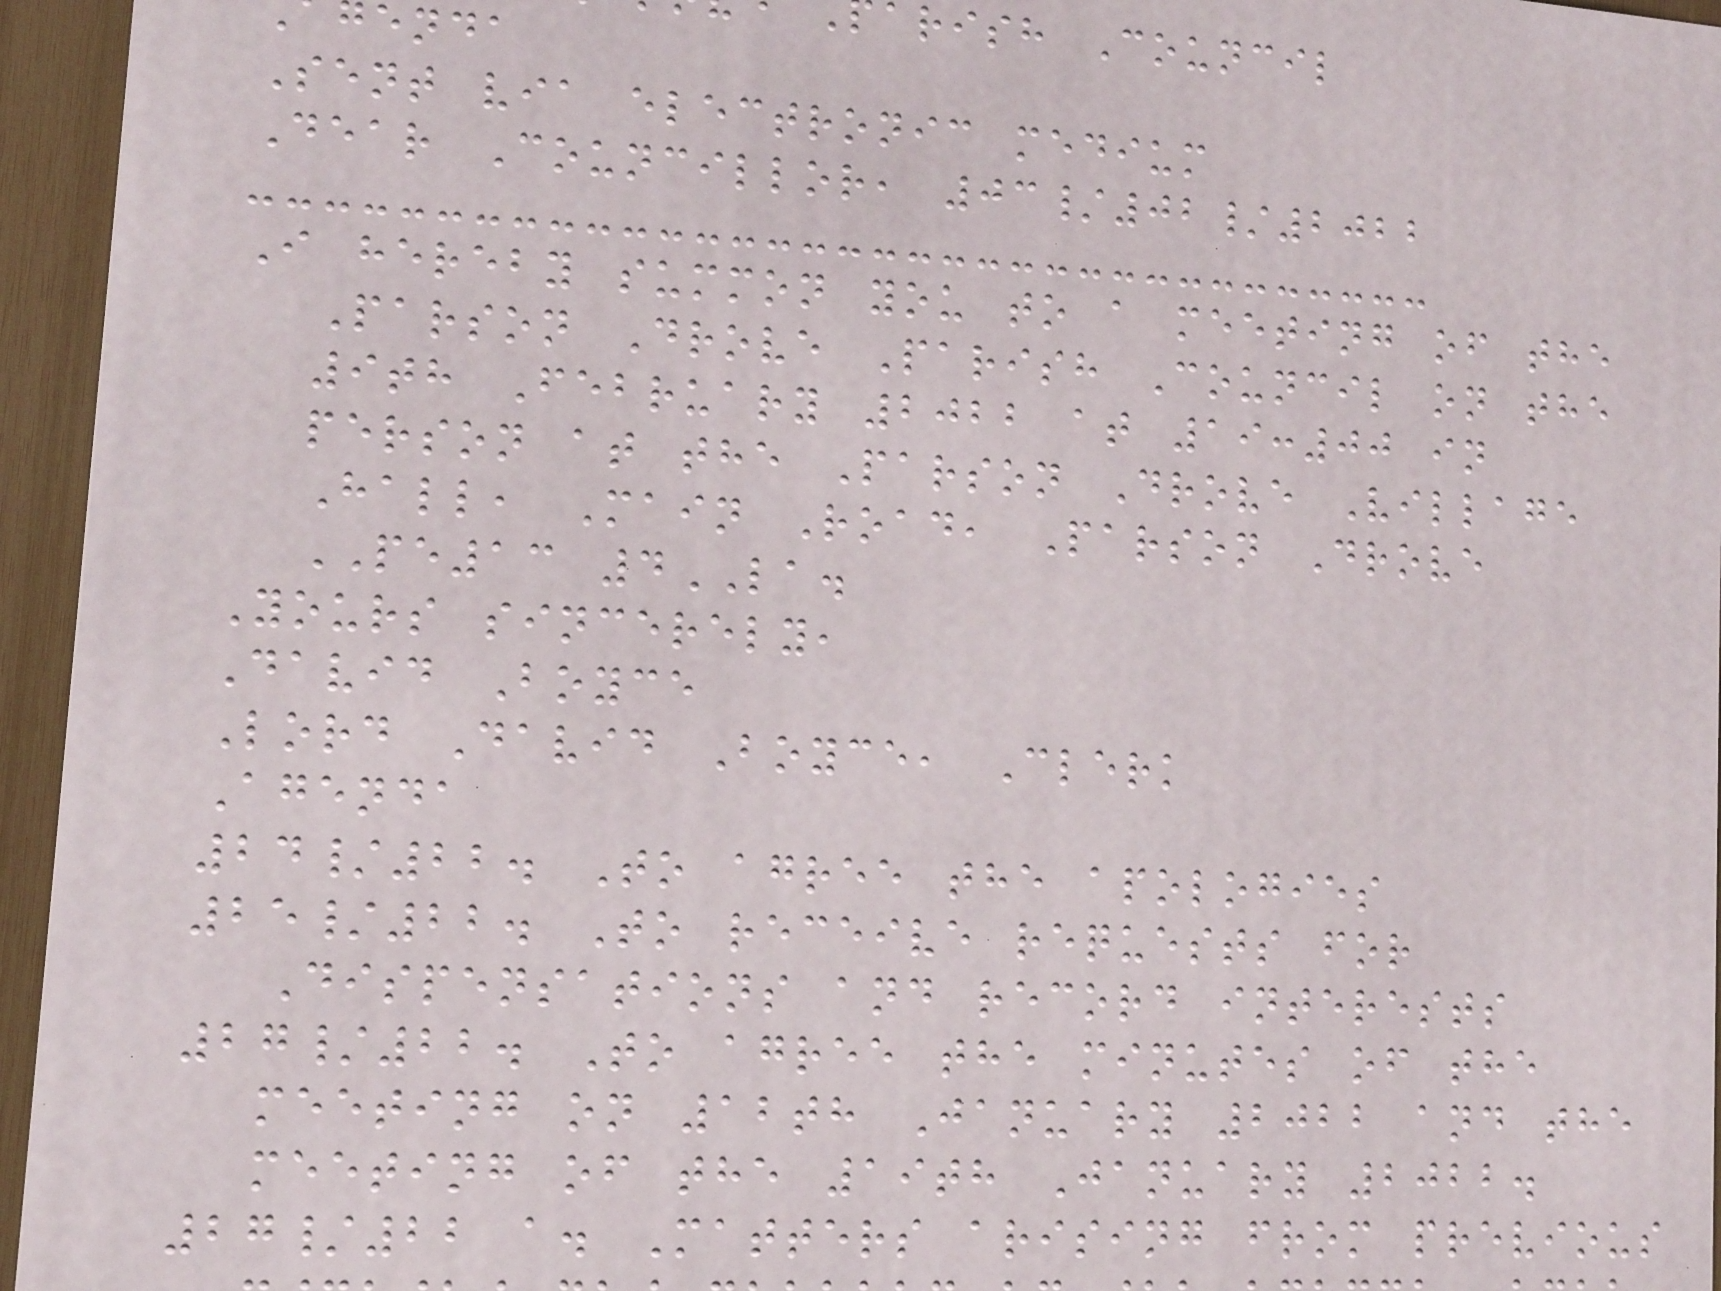arish Council
enda
Sent via electronic medium
Dear Councillor, 03/02/2022
I hereby summon you to a meeting of the
Parson Drove Parish Council on the
9th February 2022 at 19:00 in
person at the Parson Drove Village
Hall, Main Road, Parson Drove
PE13 4LA.
Yours sincerely,
David Boyce
Lord David Boyce, Clerk
Agenda
24/22. To agree the apologies
25/22. To receive requests for
Dispensations and record interests
27/22. To agree the minutes of the
meeting on 12th January 2022 and the
meeting of the 19th January 2022.
27/22 a. Matters arising from previous
